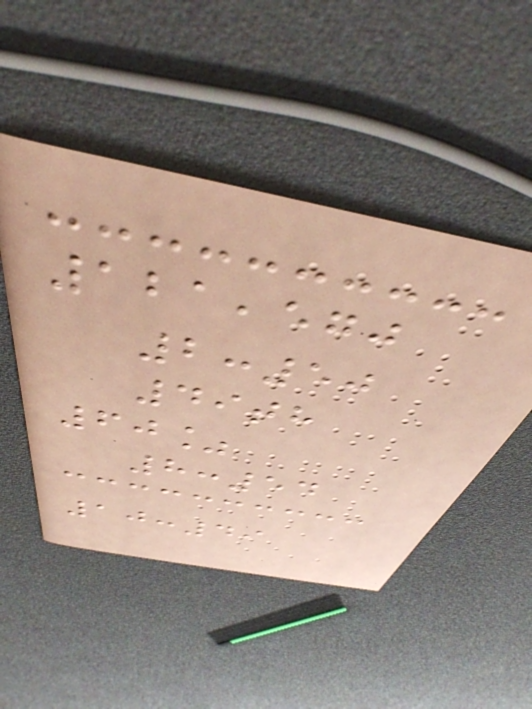121,570
2:50
49th
60%
8:54
10:49
